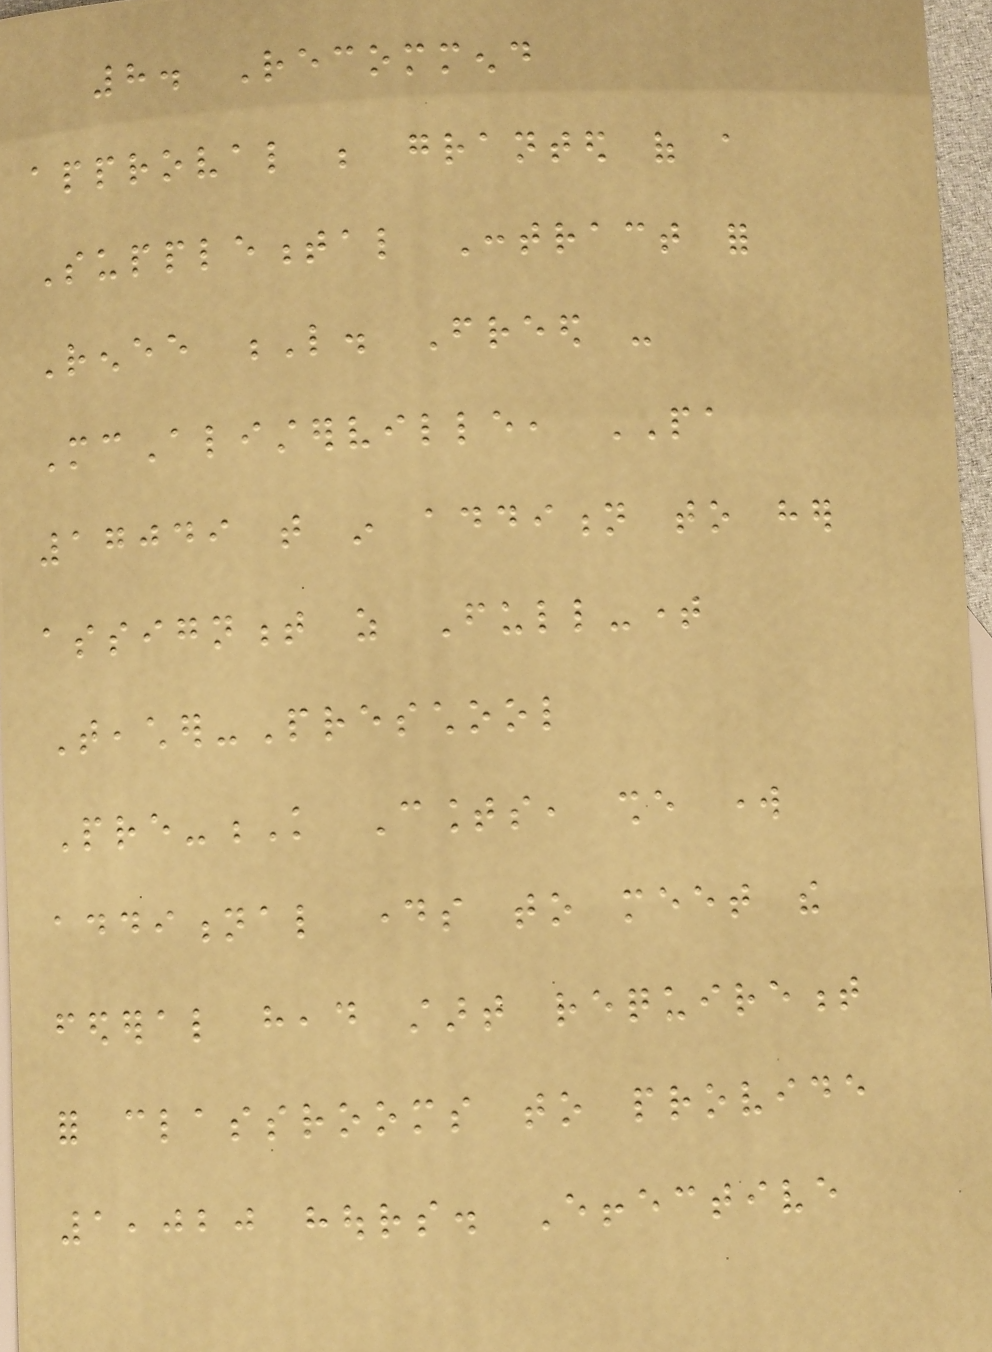8. Recommend
approval be granted of a
Supplemental Contract for
Renee L. Freed -
McAlisterville, PA
17049 that in addition to her
assignment as Full-time
Teacher-Preschool
Pre-K Counts, she work
additional days to meet the
federal head start requirement
for classrooms to provide
1,020 hours. Effective
